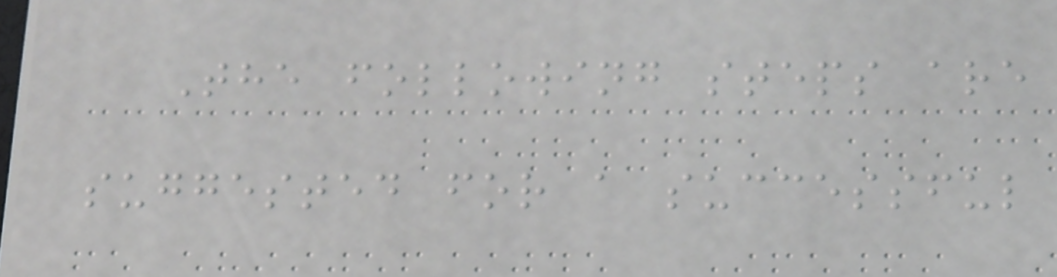The following steps are
suggested for a successful
